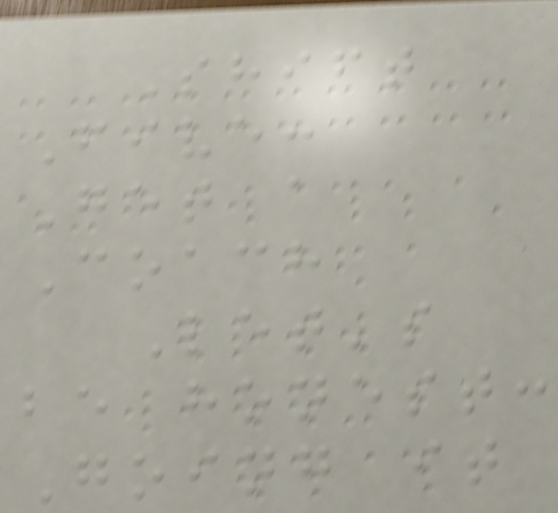Shift
Five:
Get a
Coach
Let's
be honest:
Going it
